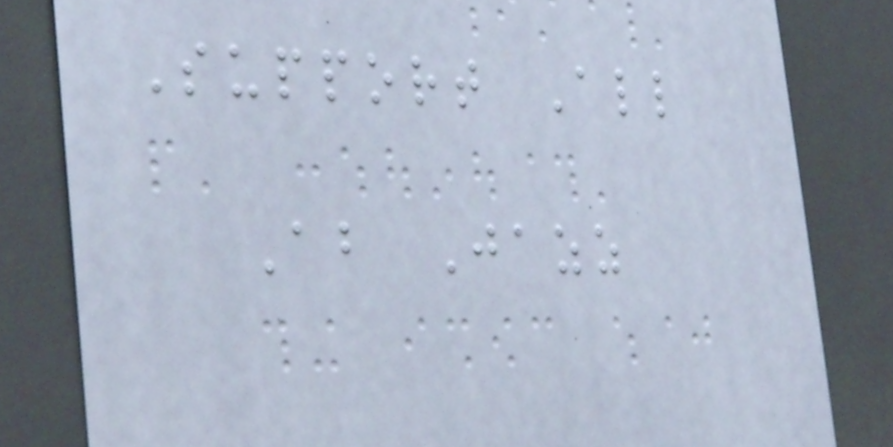Support All
About Jazz
